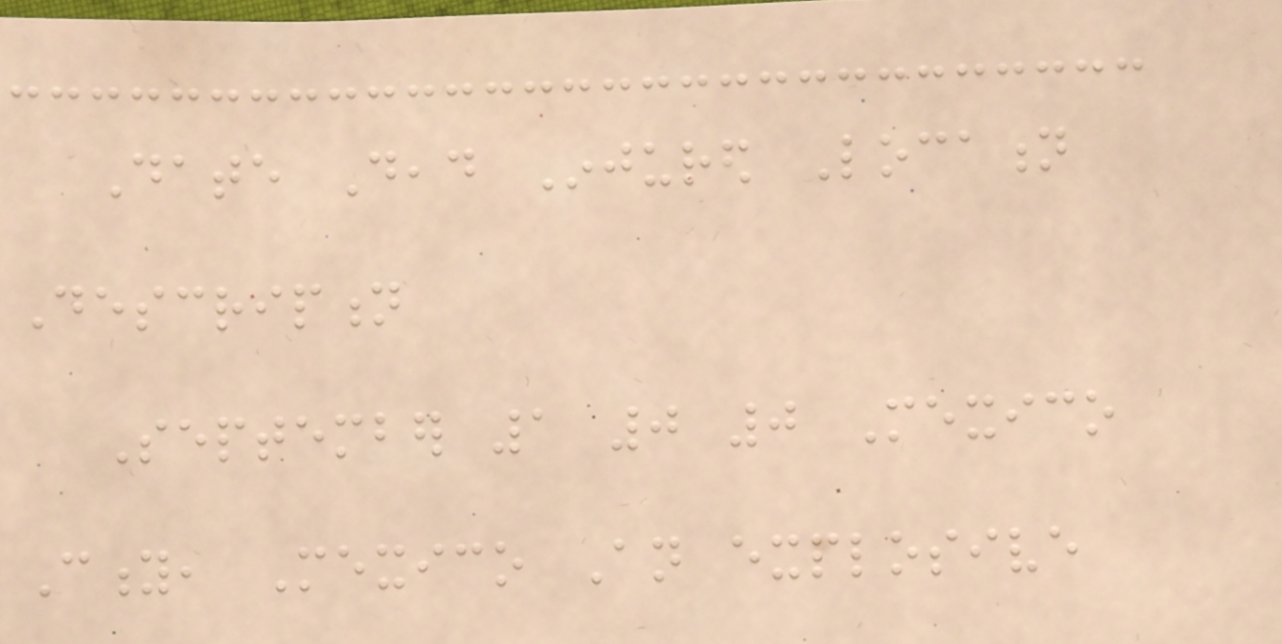Date Dead Injured Location
Description
September 1 0 0 Mexico
City, Mexico An explosive
